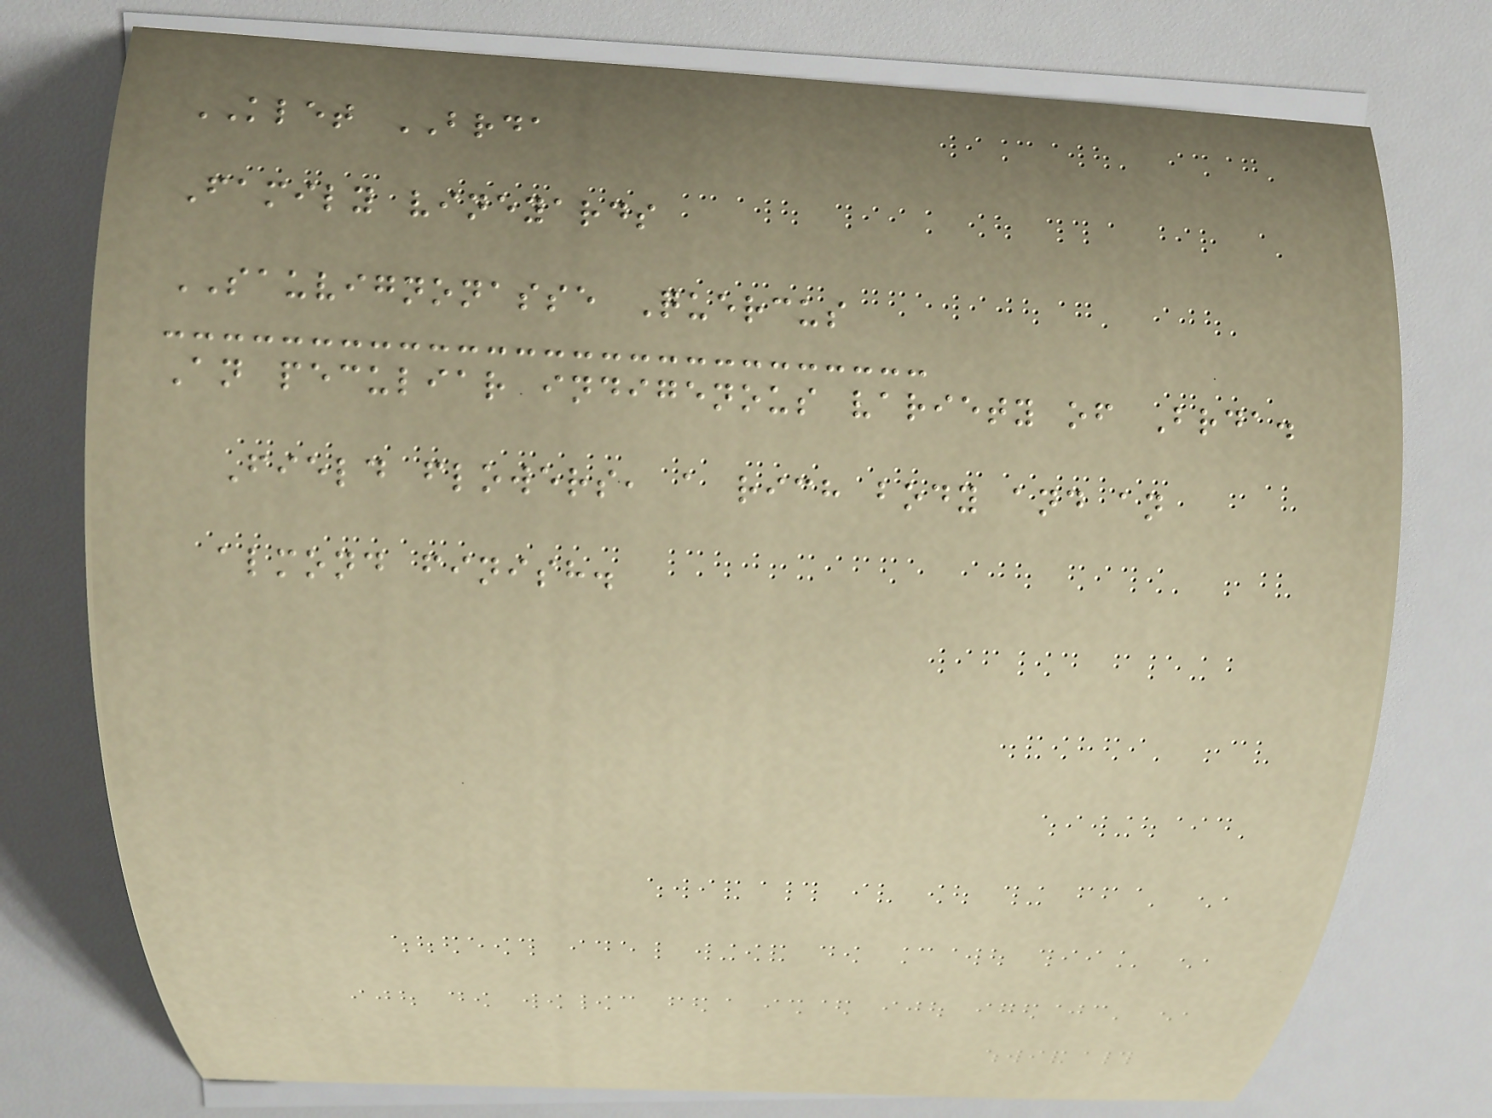KLET BRDA
Family vineyards
SAUVIGNONASSE Quercus
An peculiar indigenous variety of Brda.
Field flowers, a rich body and an
almond finish.
